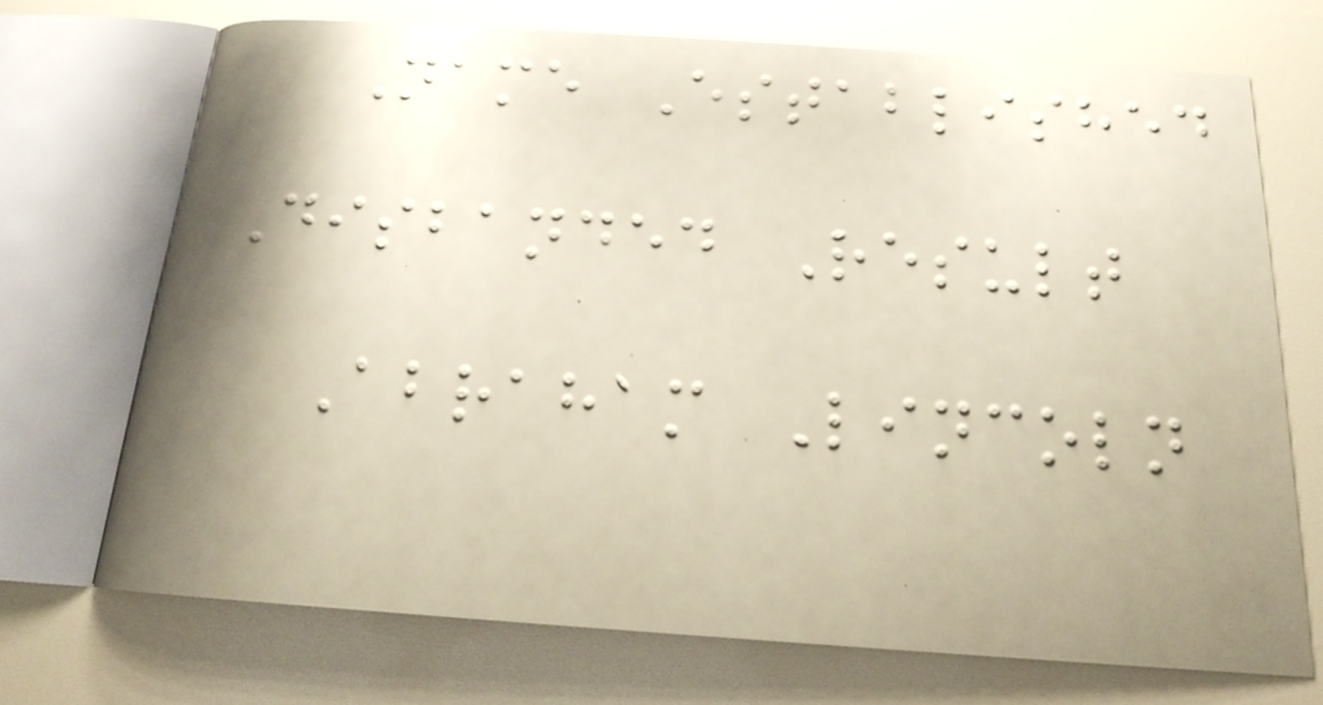Name Established
Disbanded Result
Abraham Lincoln
